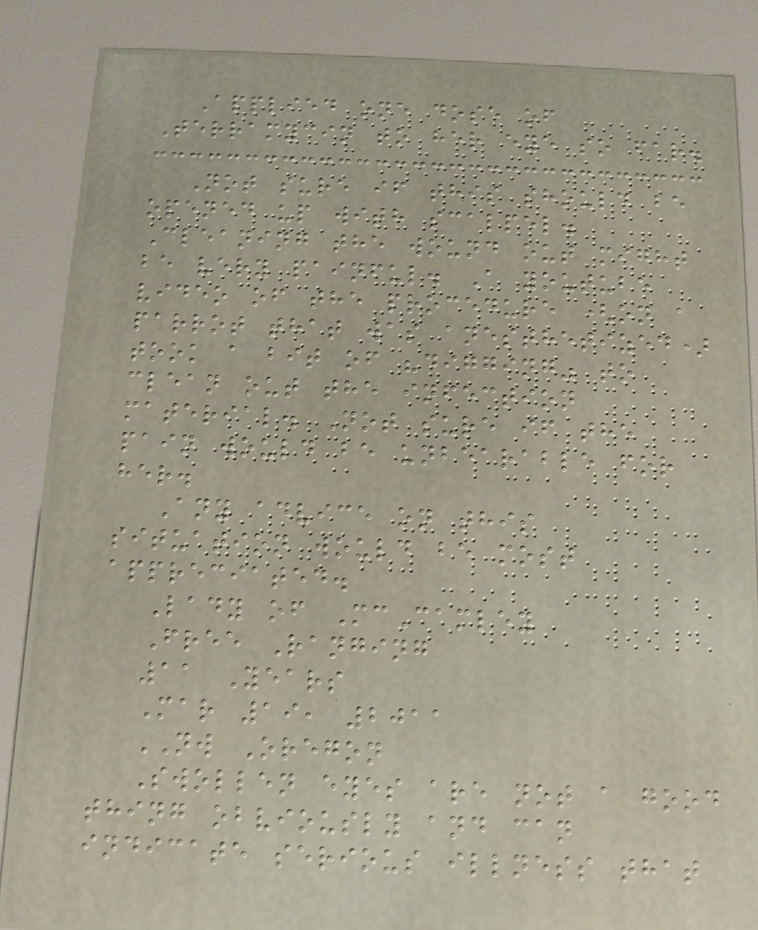Applied one dose of
Terramycin to her eye so far.
Not sure if this should be
opened up with scalpel.
Cleaning the wound out might
be very painful. A youtube
video of the procedure (on a
parrot that was anesthetized)
took a bit of "digging" to
clean out the infection
material. Not sure if the
pain would be unbearable for
her.
Any advice on this
situation would be most
appreciated.
Lady of McCamley
Free Ranging
11 Years
Mar 19, 2011
NW Oregon
Swollen eyes are not a good
thing obviously and can
indicate serious illness that
